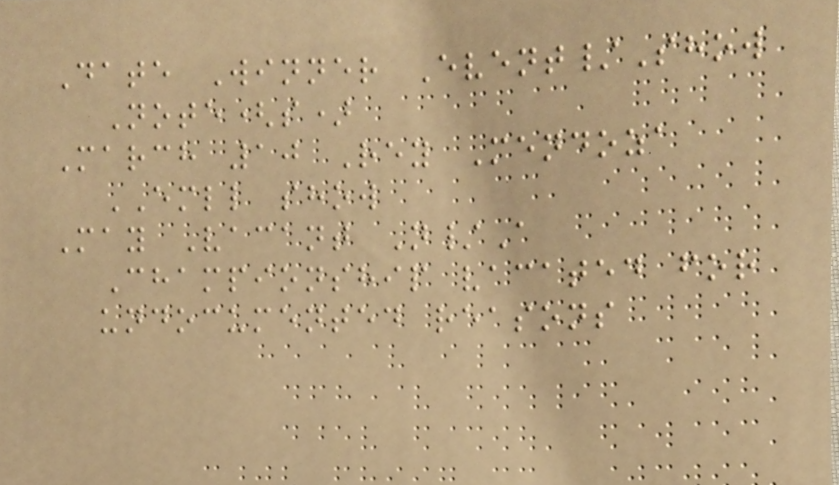Date Winner Event/Show
Note(s)
March 10 Rey Mendoza
EMLL show
May Vacant N/A
Championship vacated for
undocumented reasons
